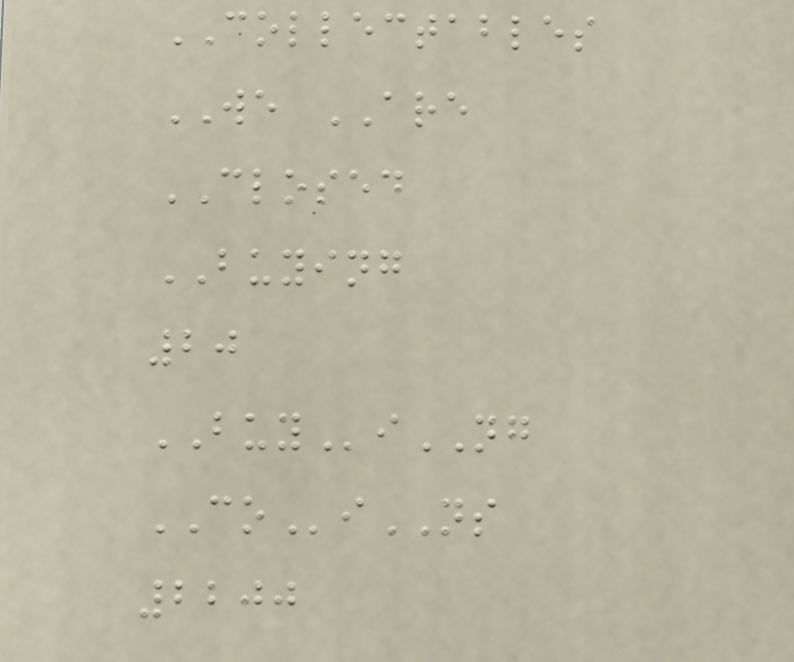COLLECTABLES
WE ARE
CLOSED
BUYING
20
BUYiNG
COiNS
2200
